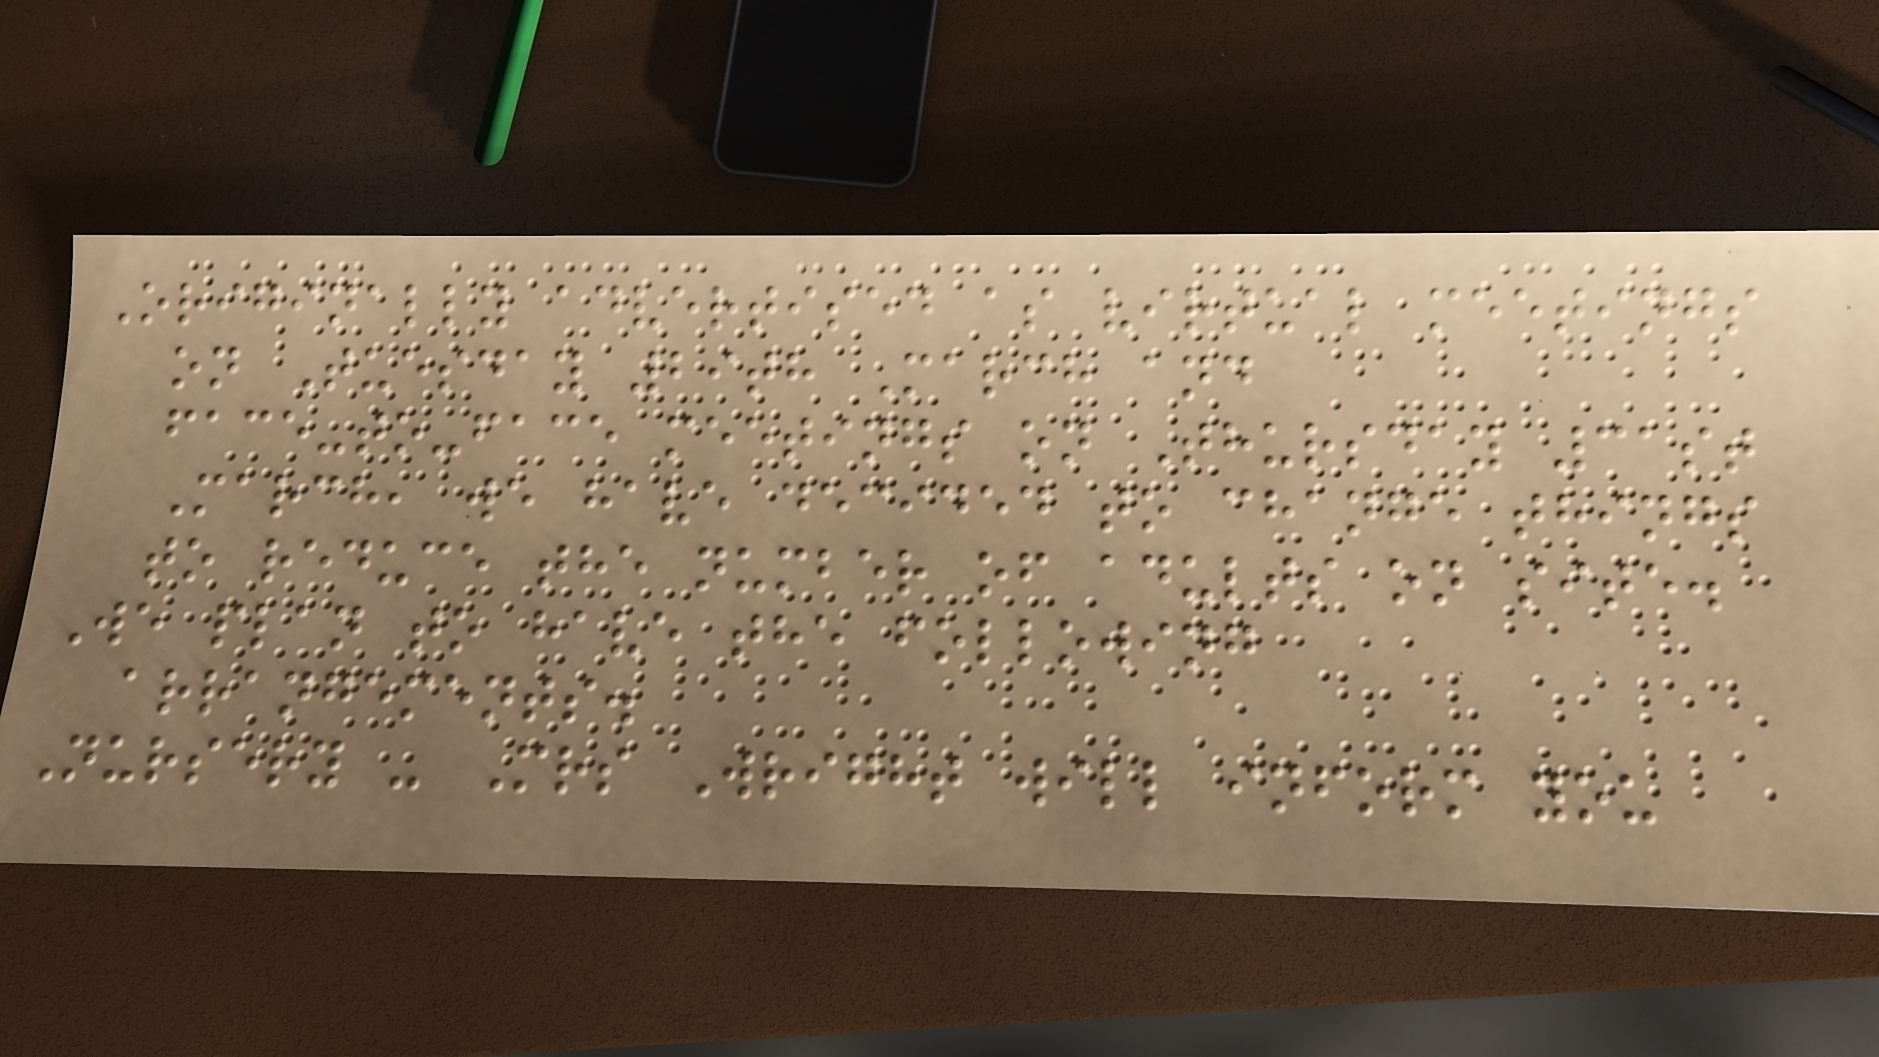Originally advertised as virtual meetings
on Tuesday 29th March and
face-to-face meetings on Thursday 31st
March, we have decided to change things
to reduce the number of adults on site.
We plan to have the following
arrangements.
Nursery - Mrs Wright will inform you
